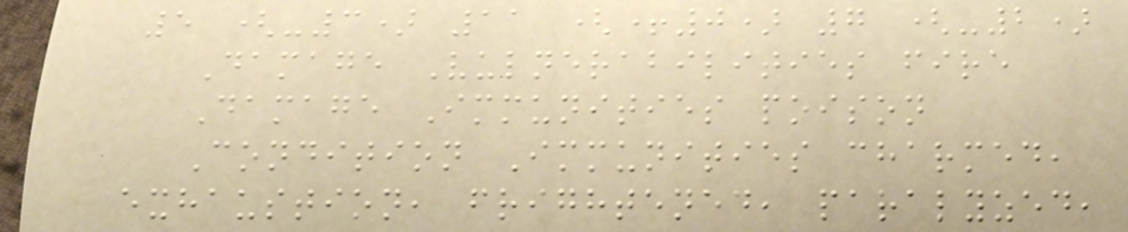5 (-3) 11 (+0) 7 (-2)
Damage Vulnerabilities fire
Damage Immunities poison
Condition Immunities charmed,
exhaustion, frightened, paralyzed,
